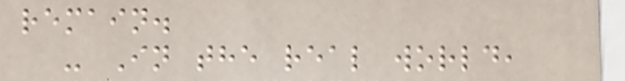remain.
- In the real world,
